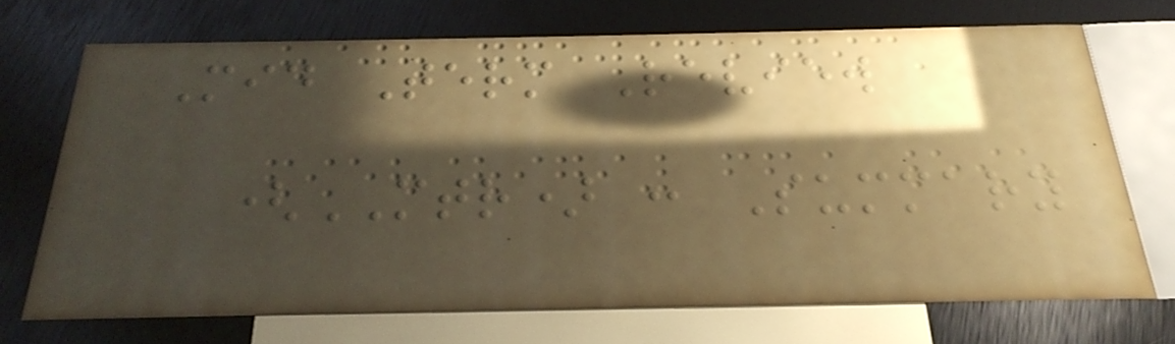Mid Term Review
(MTR) : Summary
